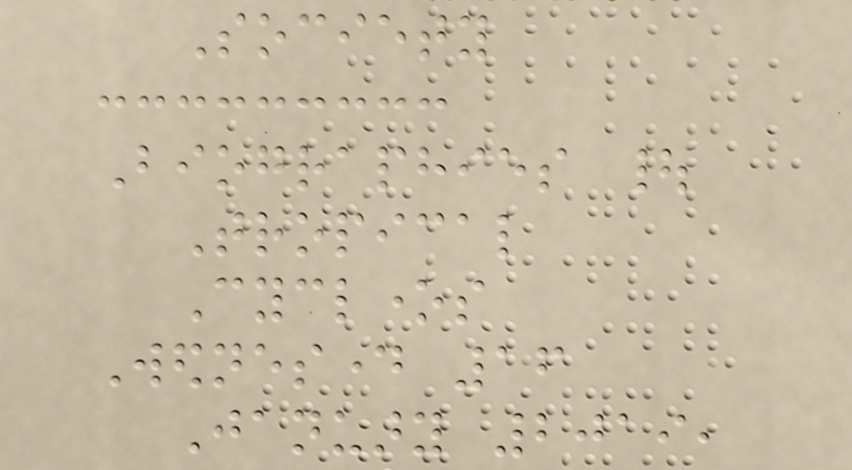Society
Biographies |
Tropical
Cyclones
Wednesday 16
January 2019,
